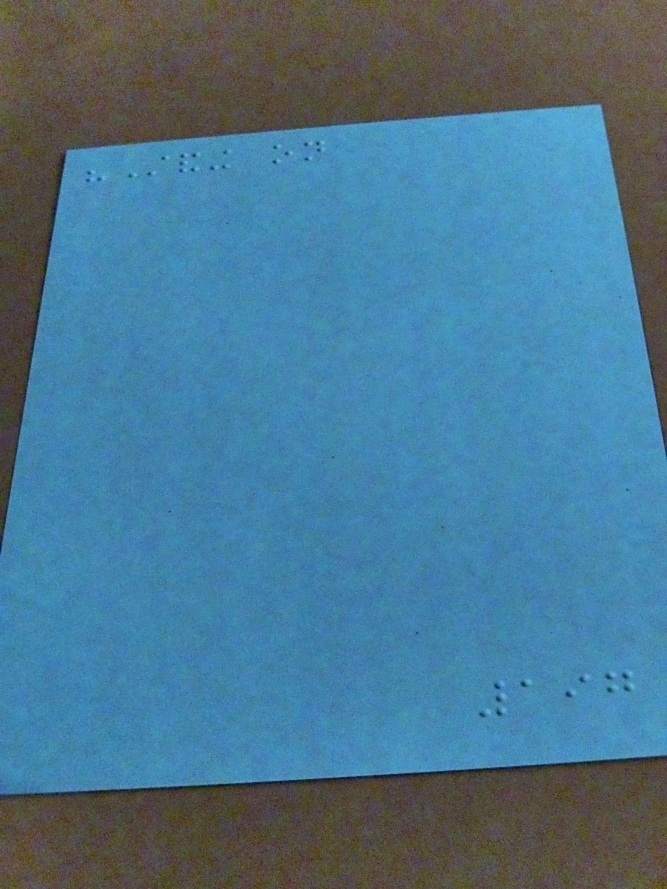"Standing on
197
